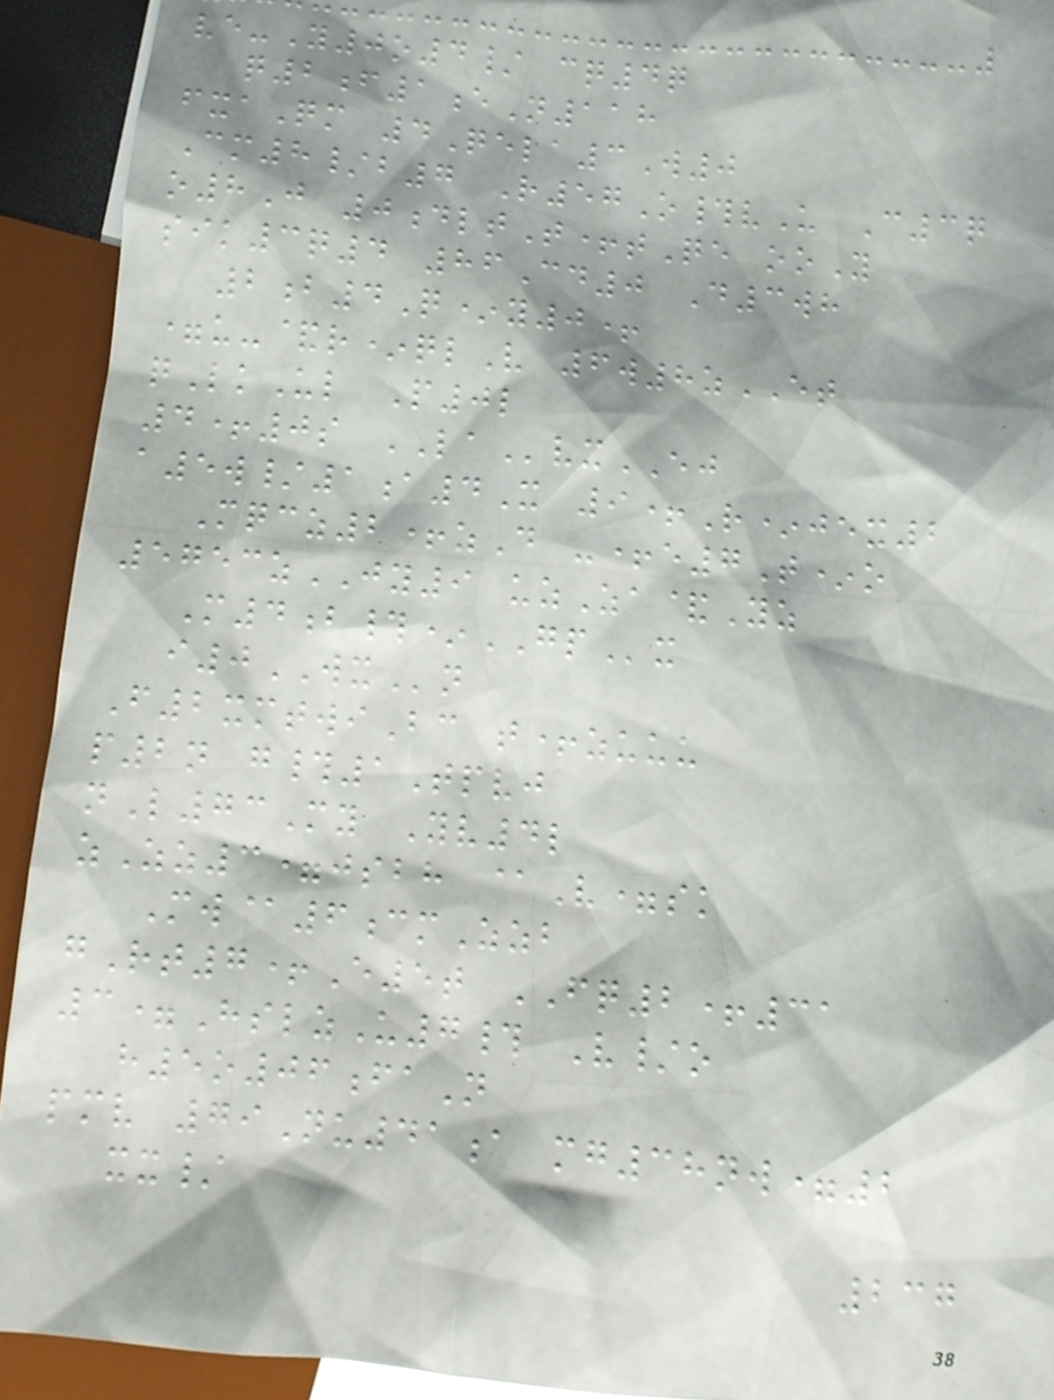ve-Y0o4/ cq4q
q2f1eN118
fxaQm 4Qela3W0
Cm8/b7 R57O#vU C3q
o8J 0dltT+tQe ooY
sik3q4 86Cd0 D3wh
2b4Q*y0+
=u-&r*qlV 6w8zET
qLkUl P0l
4+0s LAvxEJ
a5w/1a4X 9+R*jex2
Mqcz2+zD -+e7T*o
5753zJY9 uzZa&Yz
M4b#*GPx
i0WXn
F2xmtwiBc t+zuuu
p2n g#1Tpvj
nL73My Yv4l
zZz3=jsbh @V=sk
Mw@6cmZzb
gRt7+E5t FQ2+31
3=HslzU7# V/o
h5o06faN
pmv 79Nu41a mg38nw=2
xx/
237
